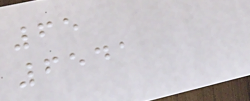65
6541
